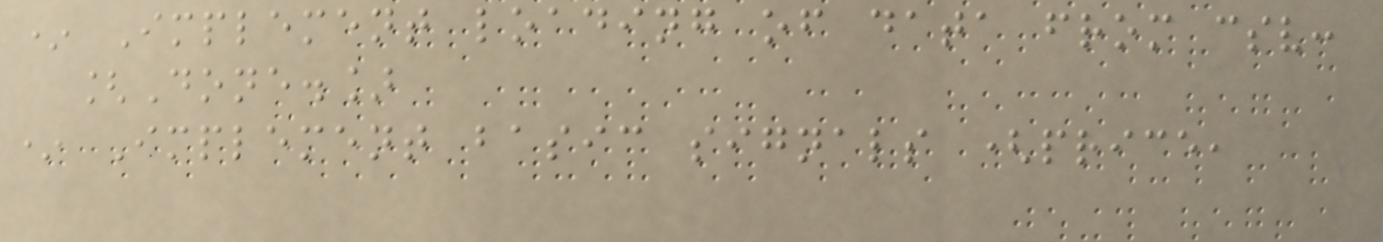* Implement loading of data from csv:
[Done.]
* Implement basic signals (price,
